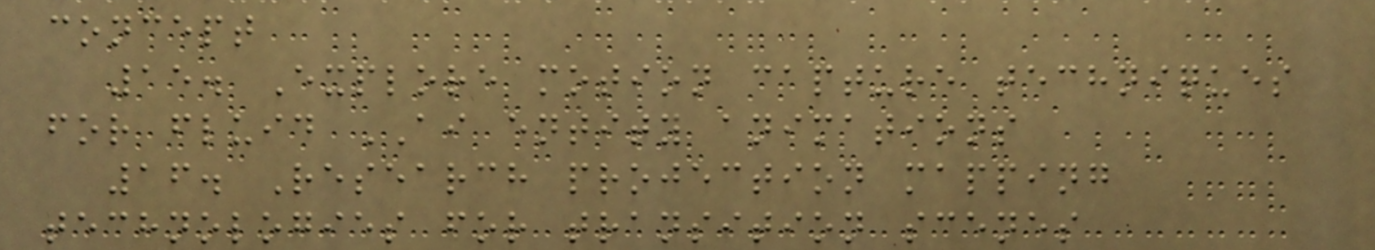concept
15. Explore motion capture techniques
for fluid AI entity animations
16. Research projection mapping
technologies for transition scenes
